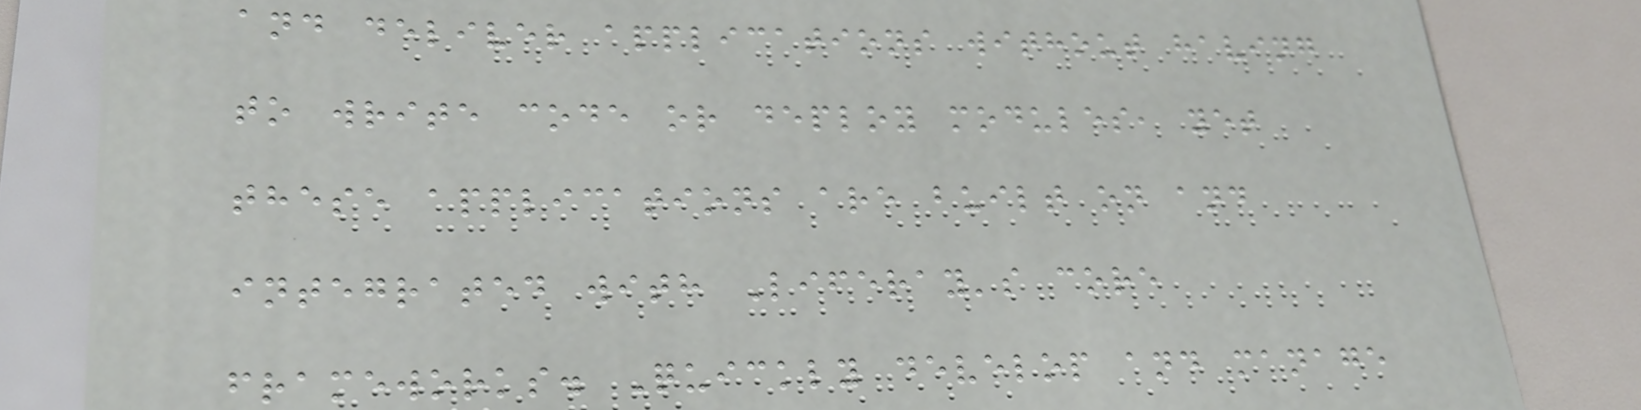and deliver applications without having
to write code or deploy modules, yet
these applications are built on and
integrated with Liferay's core
frameworks. Quickly develop and manage
